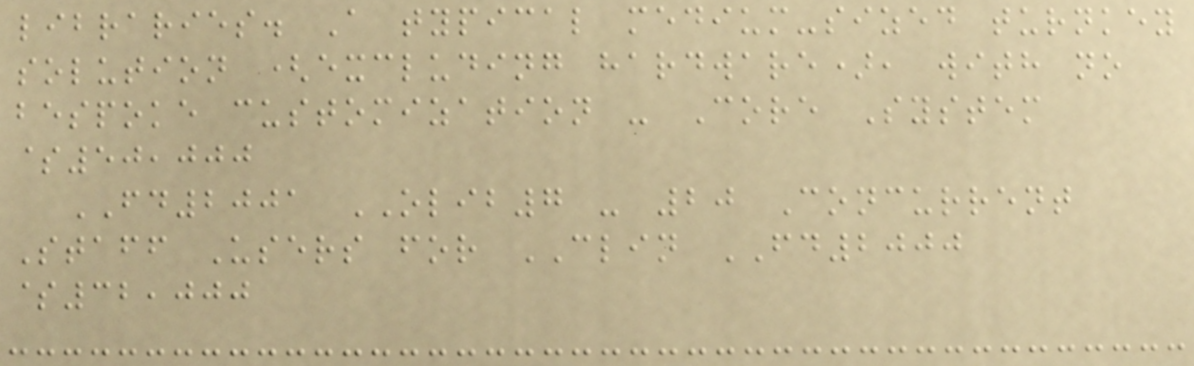libraries. A typical medium-sized turnkey
solution (excluding hardware), with no
bespoke customization - Core System
$50,000
FD2001 OLIB7 - 20 Concurrent
Staff Users for CLIN FD2000
$32,000
